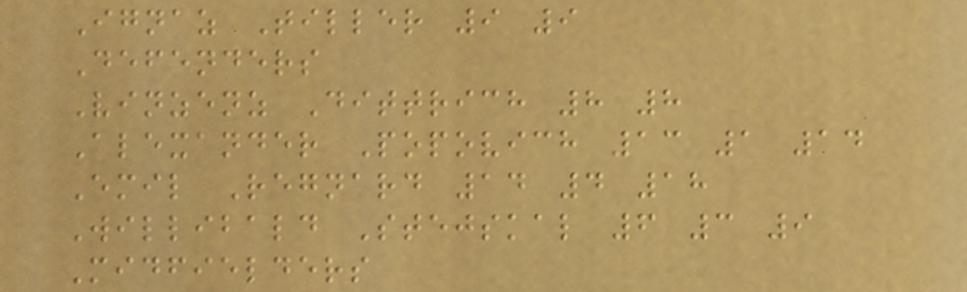Ignaz Tiller 9 9
Defenders
Vinzenz Dittrich 8 8
Alexander Popovich 13 1 14
Emil Regnard 14 4 18
Willibald Stejskal 6 3 9
Midfielders
